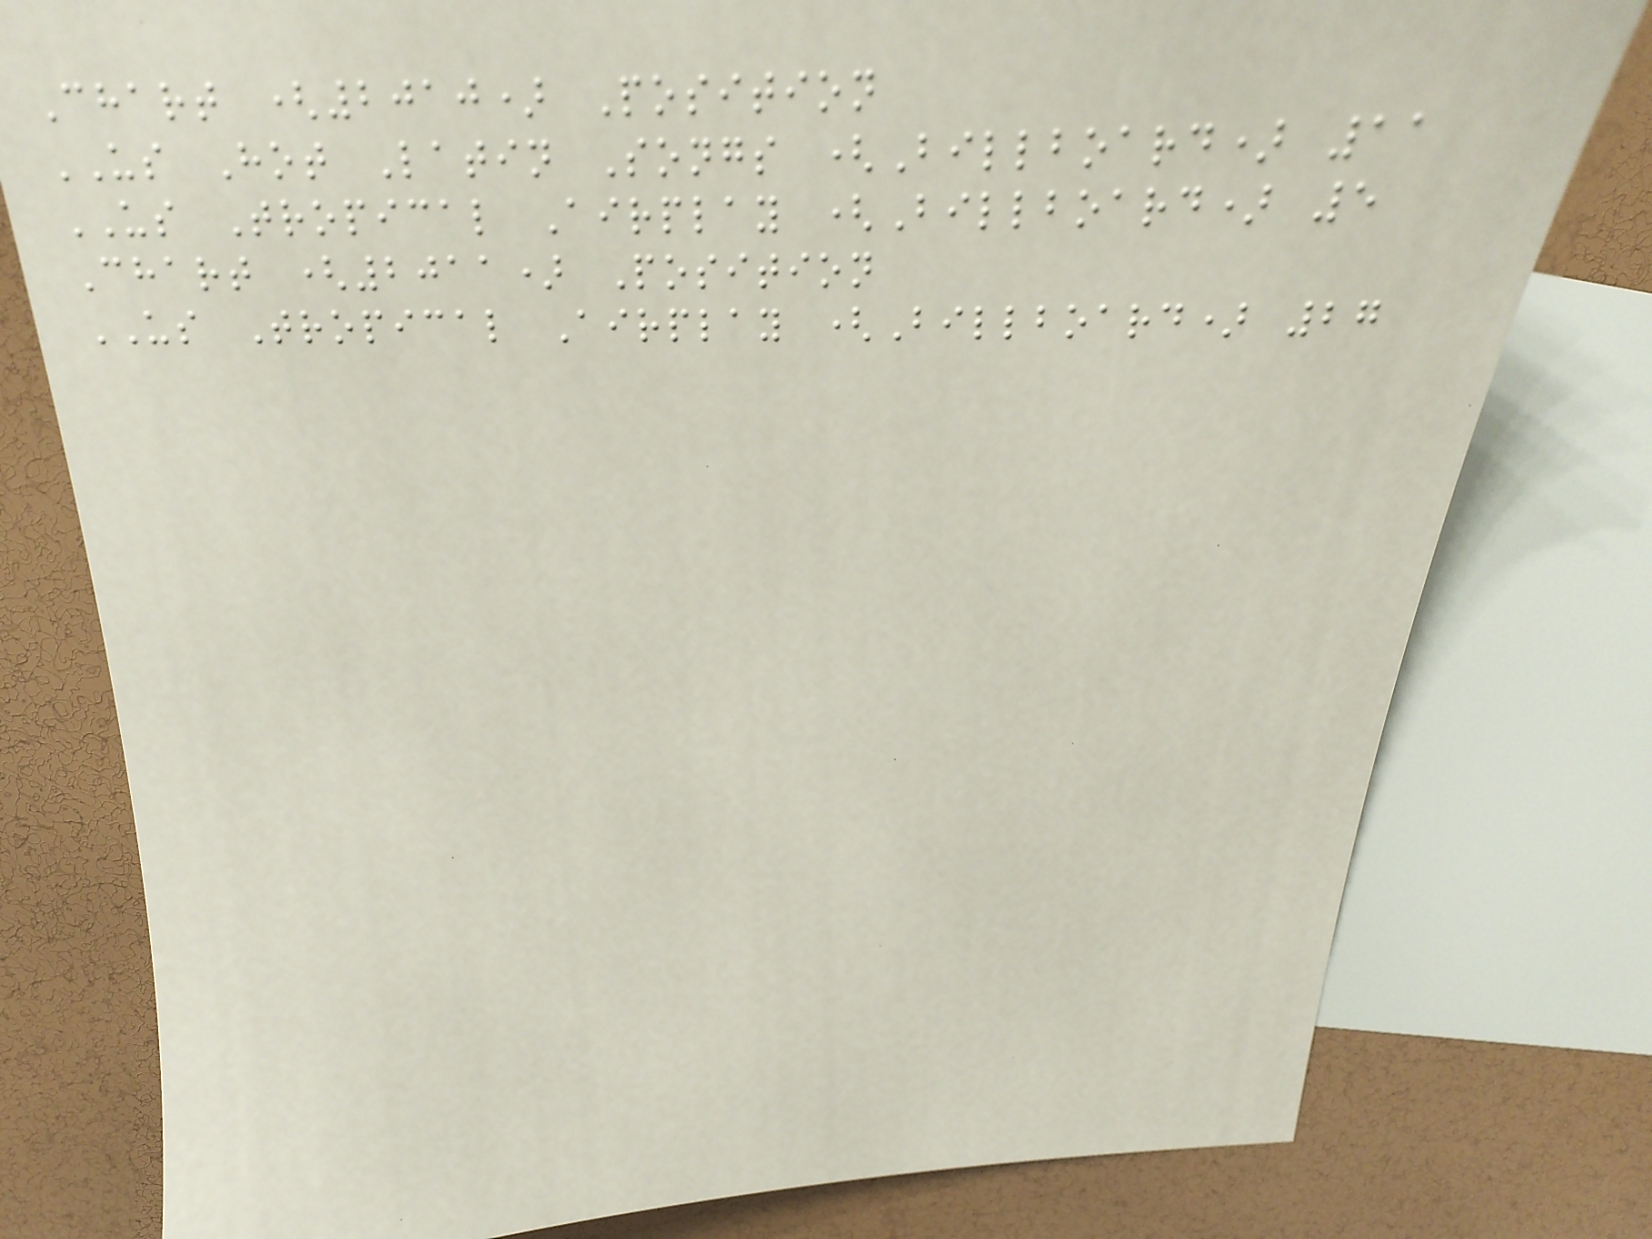Chart (2010) Position
US Hot Latin Songs (Billboard) 11
US Tropical Airplay (Billboard) 5
Chart (2011) Position
US Tropical Airplay (Billboard) 27
